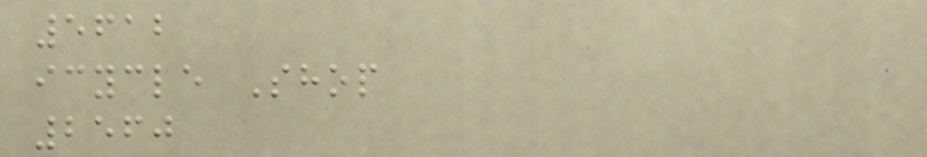5612
icycle Shop
2560
